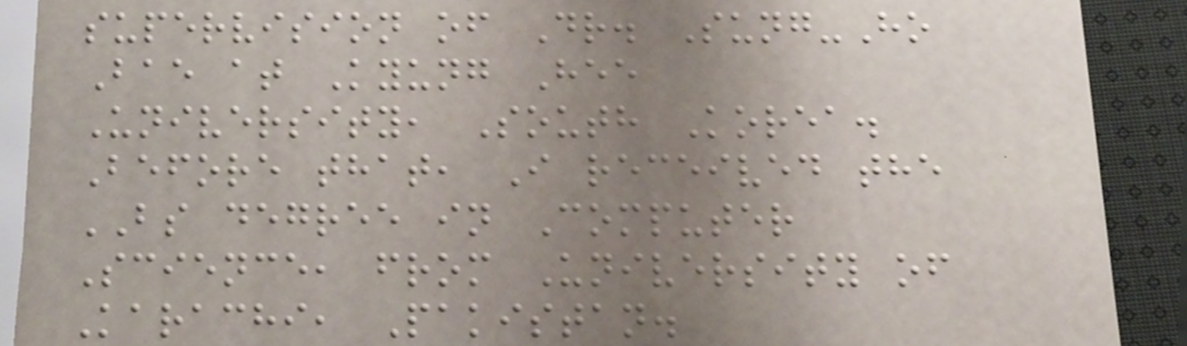supervision of Dr. Sung-Ho
Bae at Kyung Hee
University, South Korea.
Before that, I received the
BS degree in Computer
Science, from University of
Karachi, Pakistan.
